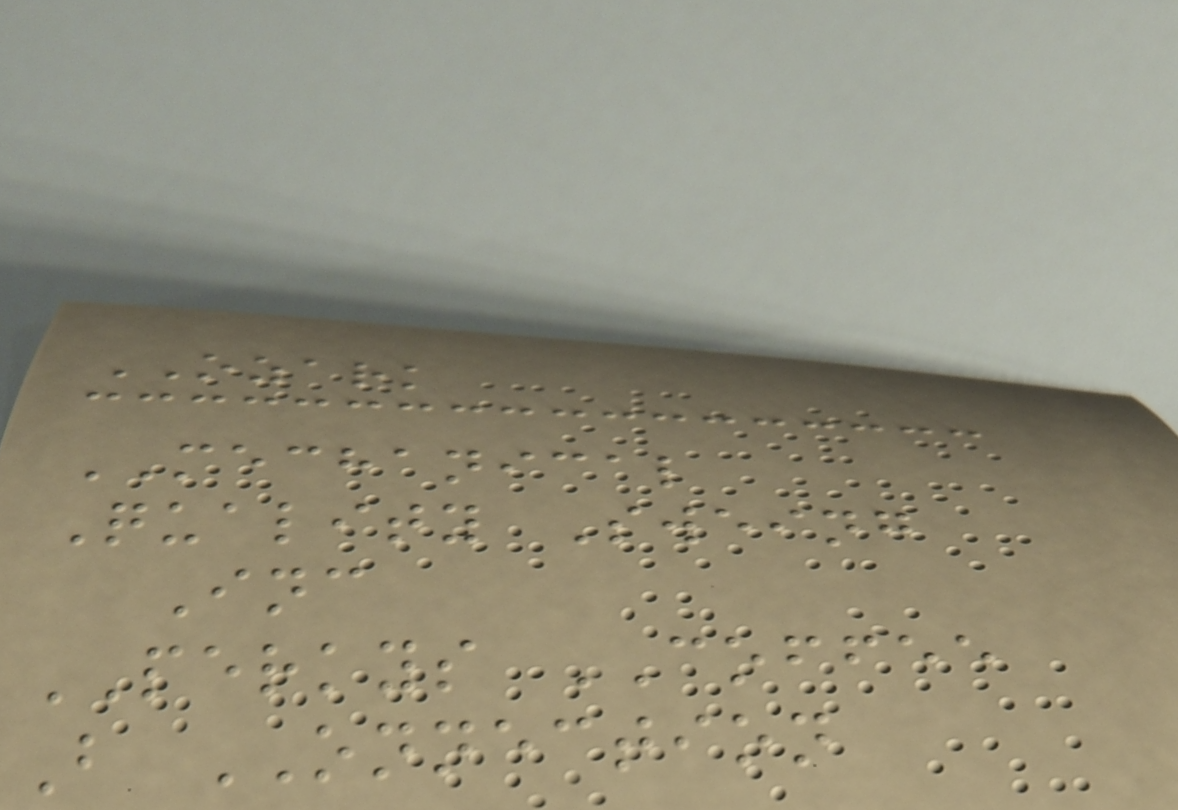OZARK
MECHANICAL
Quality Sweing
Inc
PERKYS COFFEE
B ONNECTION
